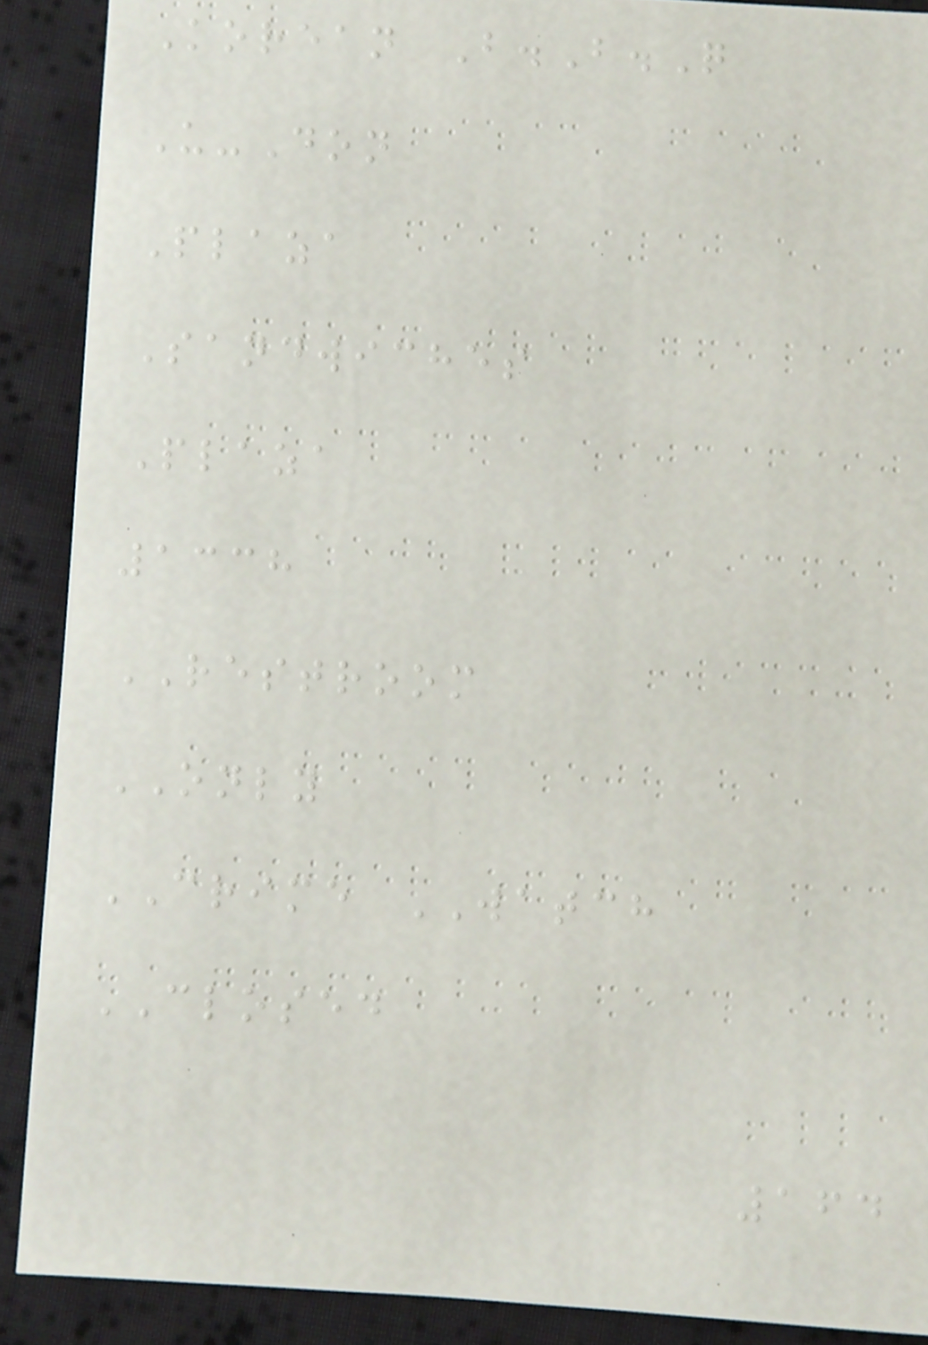Korean B.B.Q
U-Don
Plaza
Sandwiches
Plaza
1338
RESTROOM
ONLY
CRIME WATCH
CLOSED
164
